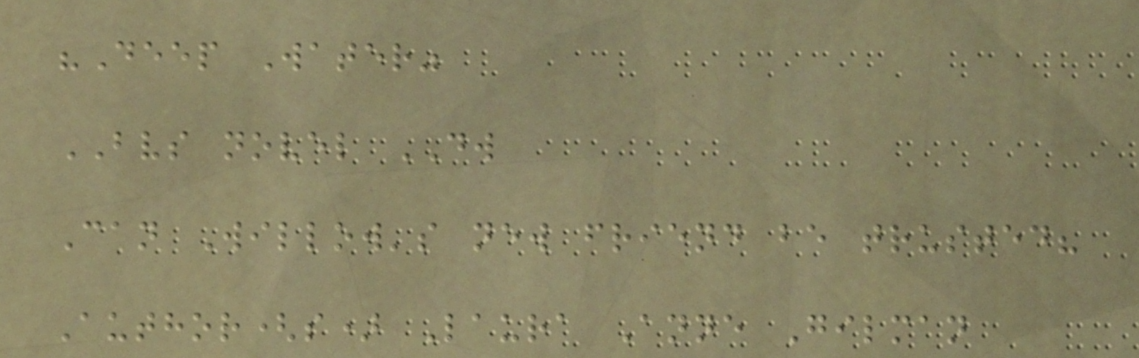"Deep Water"
BVS novel DW
Can Willow's new friend be trusted?
Author(s) Laura Anne Gilman
